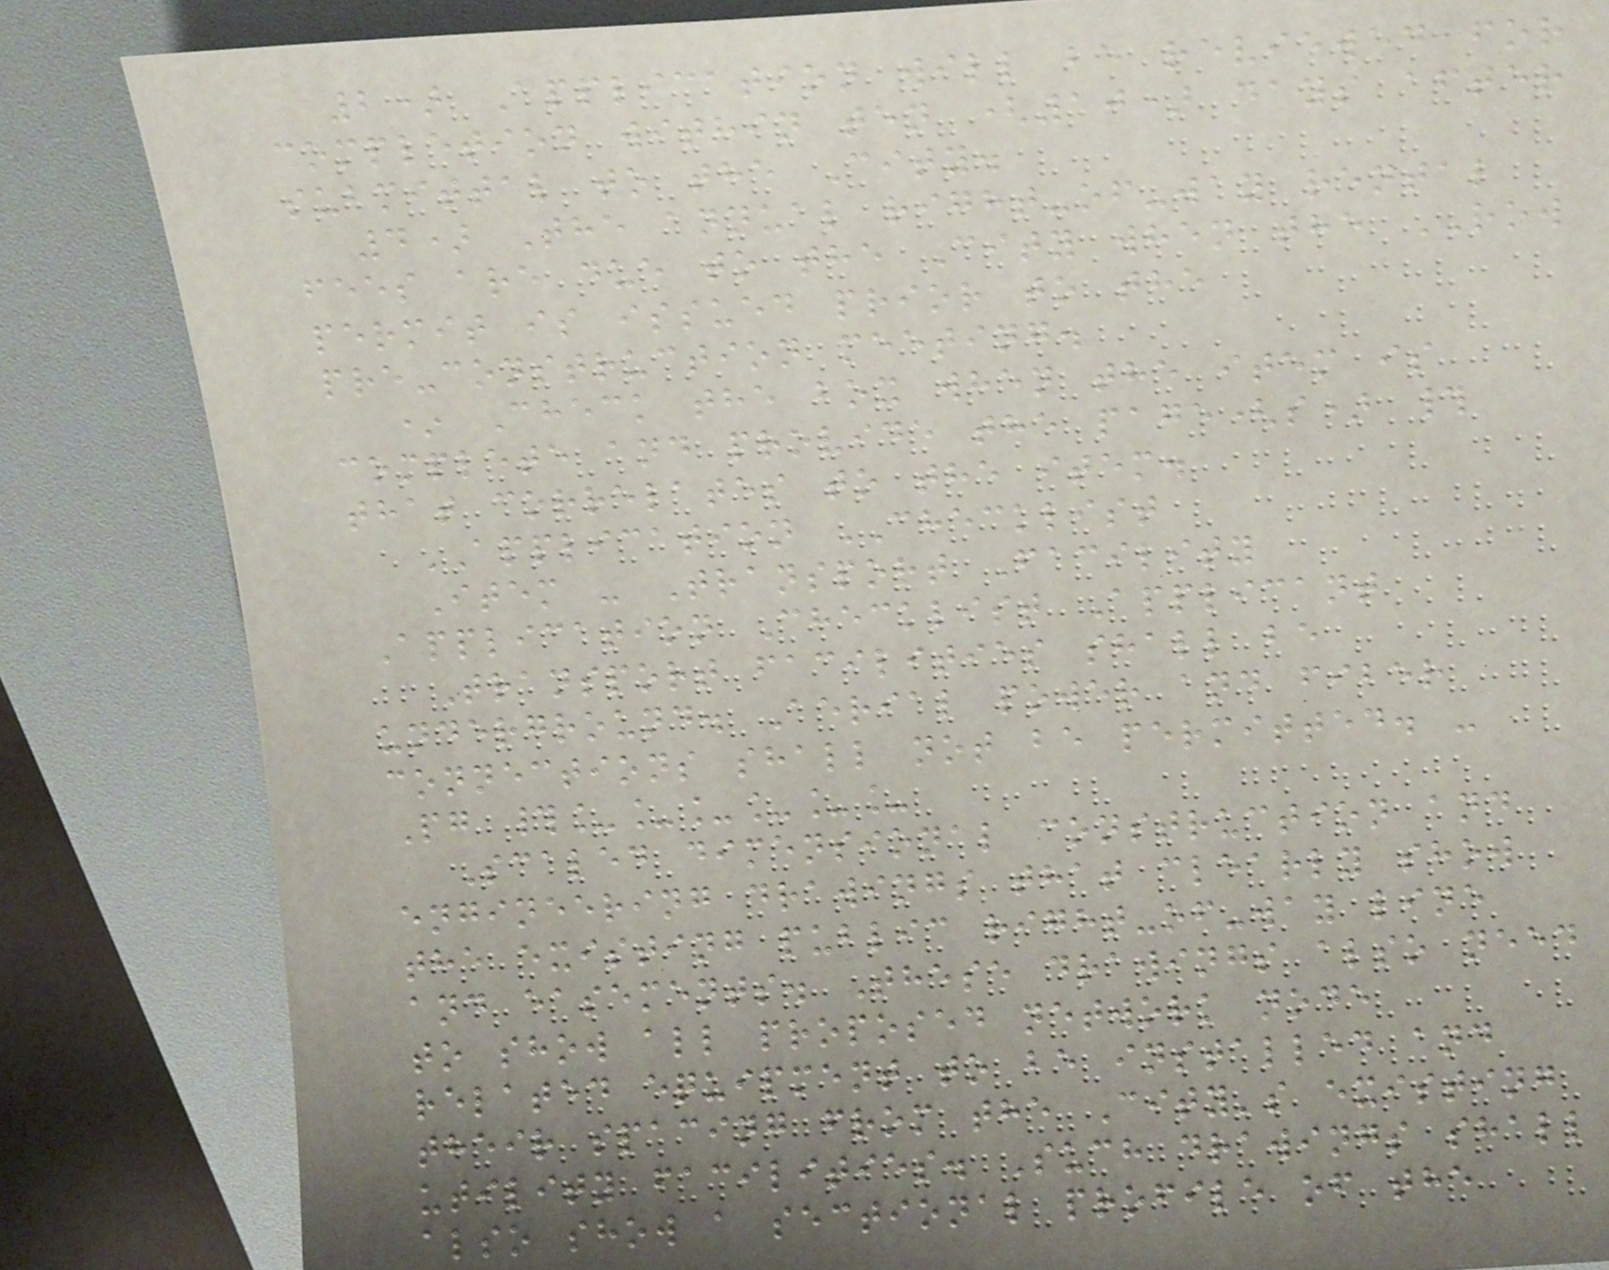2) Application will be reviewed for
completion within ten (10) days after
submittal to the City.
4) The annual right-of-way rental
fees are due to the City when the ROW
permit is issued prior to the
pre-construction meeting.
* Check the box when the item is
complete and provide the page(s) #
that correlates to the item.
APPLICATION CHECKLIST
Item - Transport Facility
Application Checklist Applicant
Transport facilities shall be
underground. Aerial power and fiber
connections shall not be permitted. -
Pg #______
Scaled dimensional construction and
engineering drawings that clearly show
the existing public right-of-way line
and easements. These drawings also need
to show all proposed network node
related equipment to be installed and
their spacing from the City's existing
utility facilities. Such drawings shall
also show a sectional profile of the
